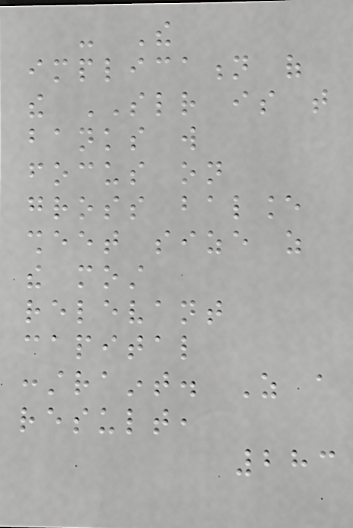- The
implication of
the SLR is that
banks will
focus on
gross balance
sheet size as
the most
relevant
capital
constraint. As a
result,
283
